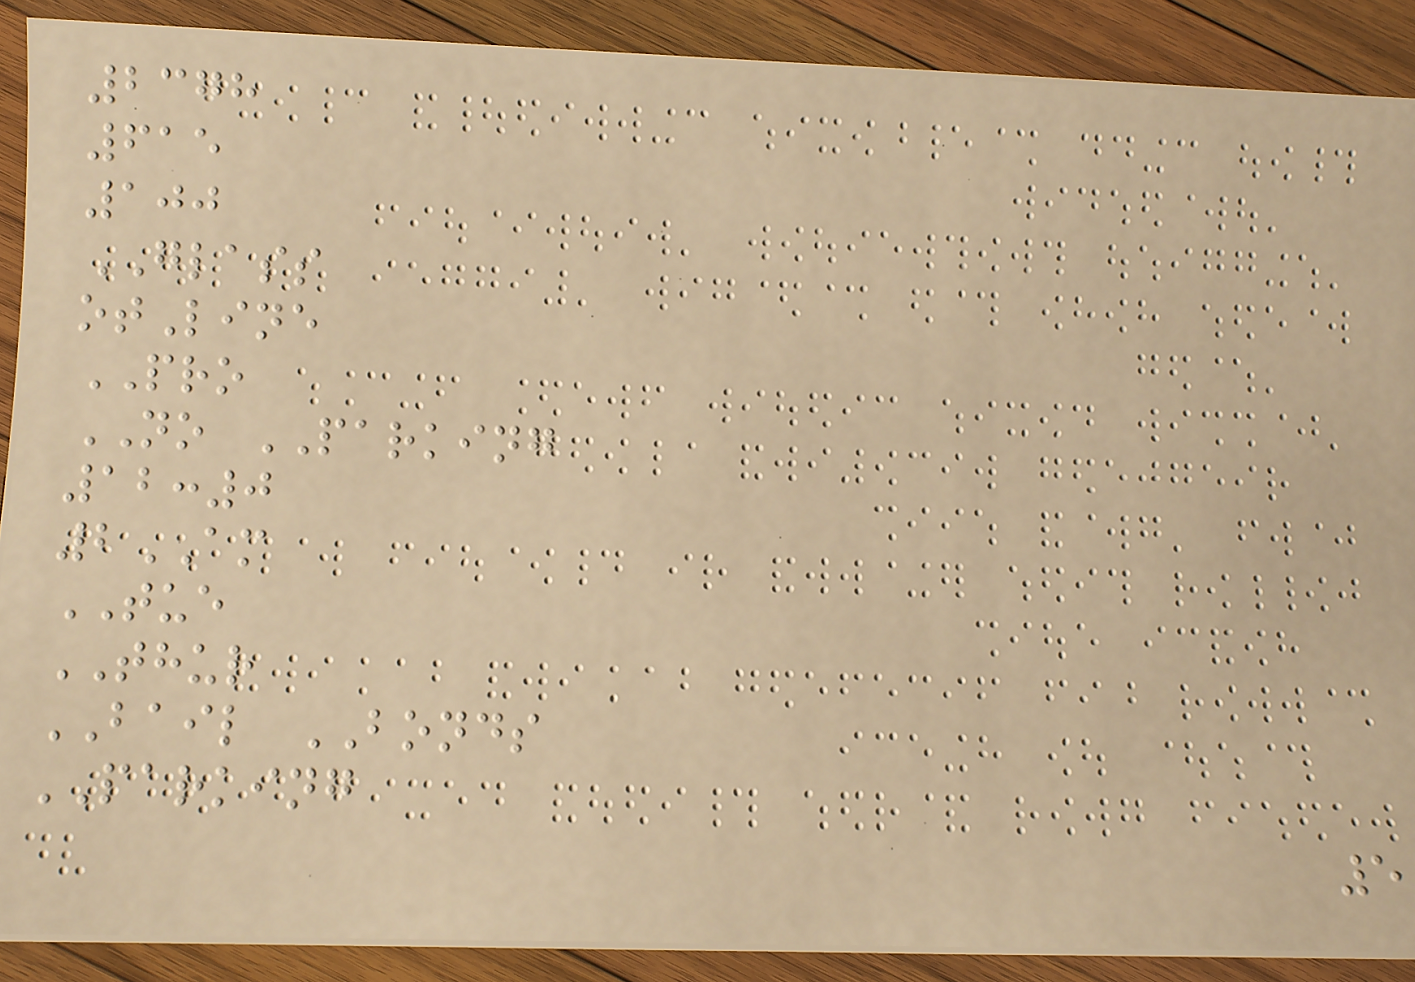2378
615
100
GLASS
otLine
PRO
NO PARKING
12:0
2AM
TUE
THUR
BAIL BONDS
PARKING
5
